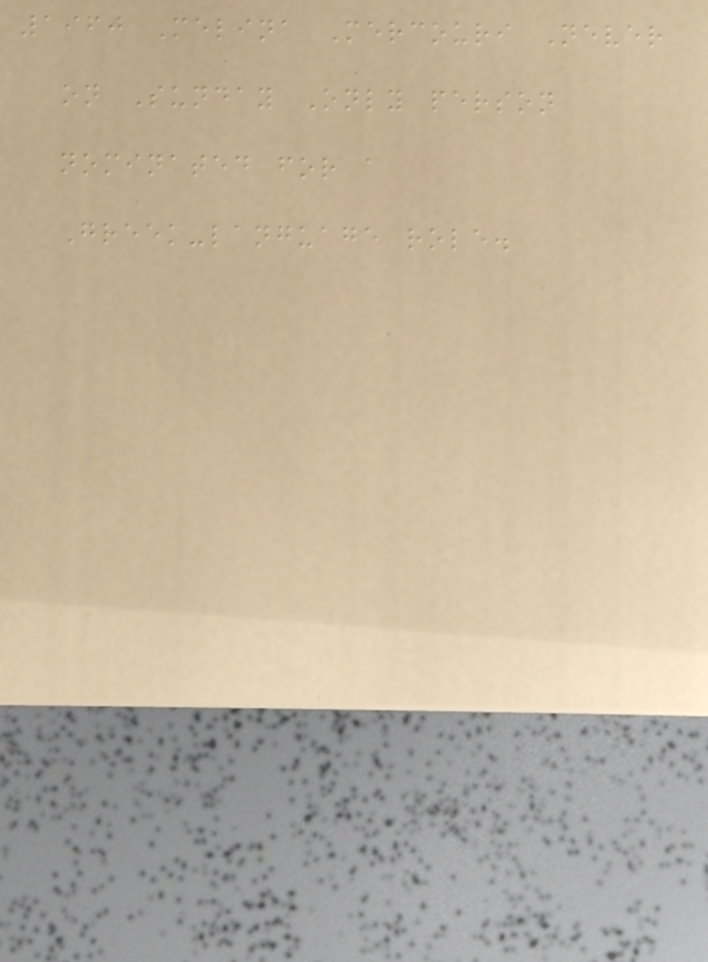1960 Melina Mercouri Never
on Sunday Only person
nominated for a
Greek-language role.
